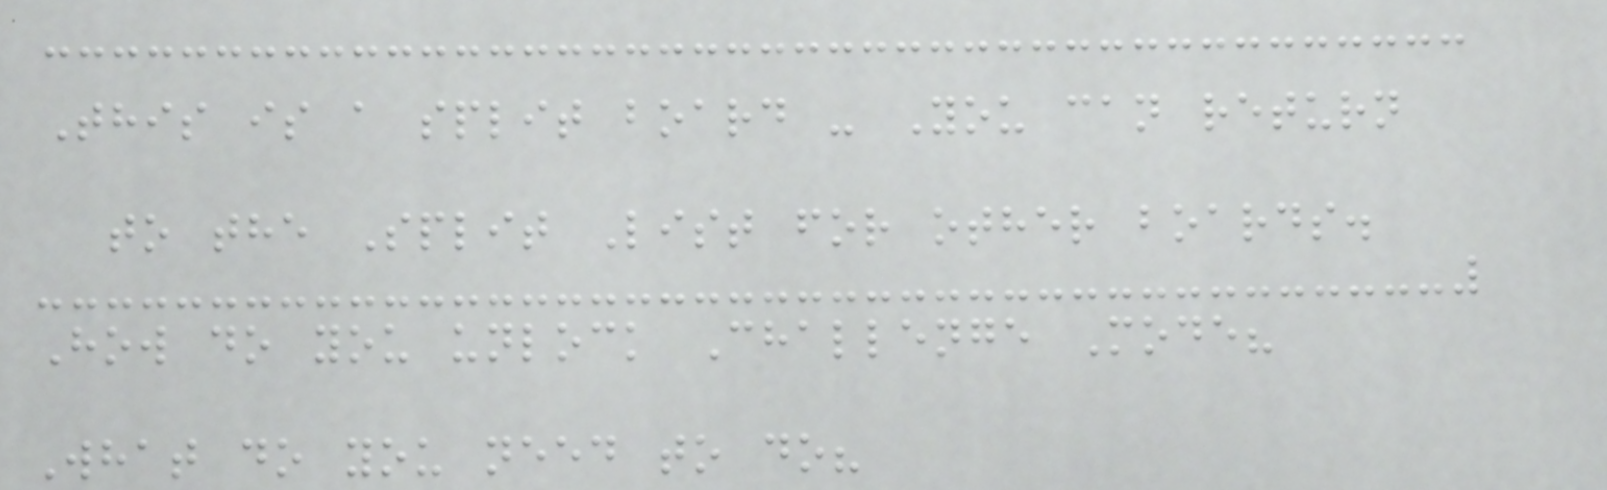This is a split board - You can return
to the Split List for other boards.
How do you unlock Challenge Mode?
What do you need to do?
